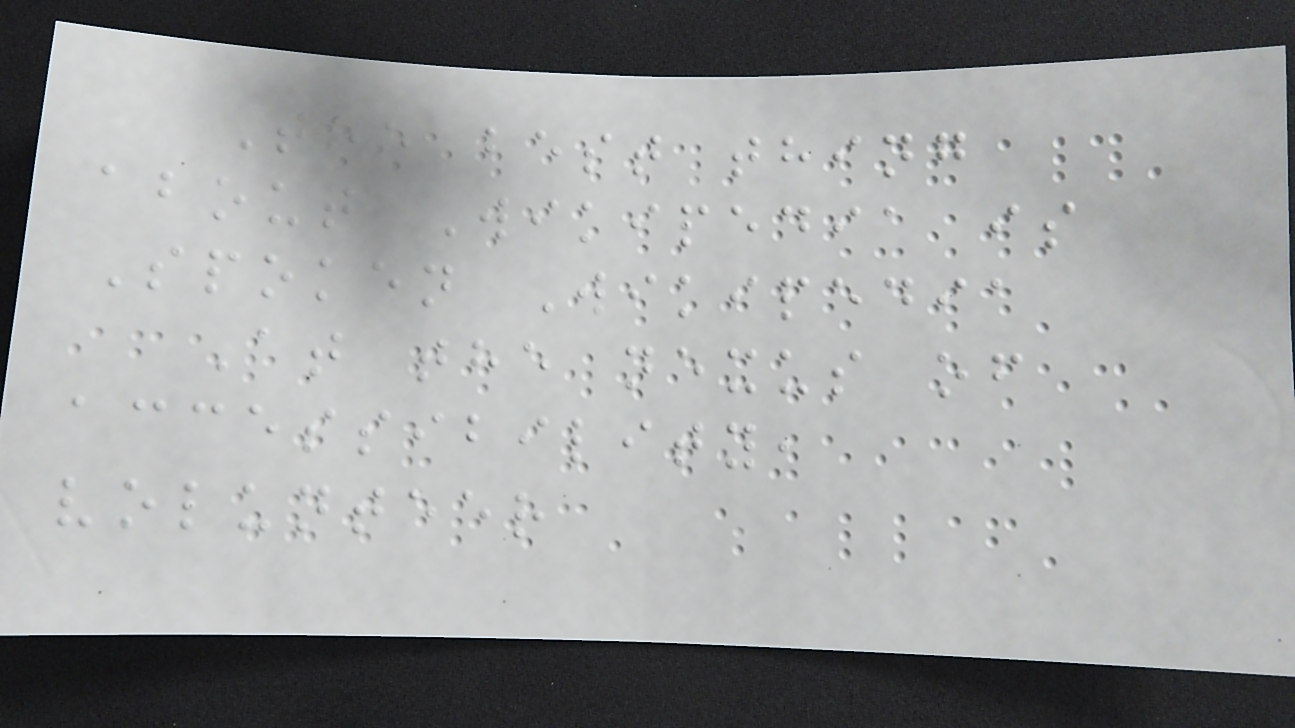The best thing
about Wikipedia is
Spoken Wikipedia
At the nexus of
accessibility,
volunteer
